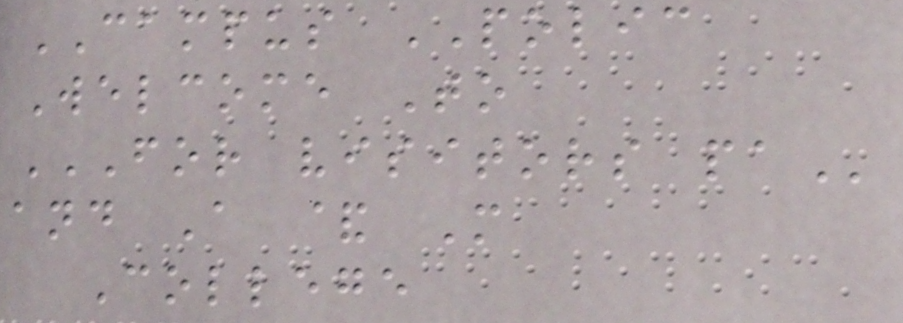CAMPUS POLIC
Welcome To
FOR VISITORS PA
and A & M
College
